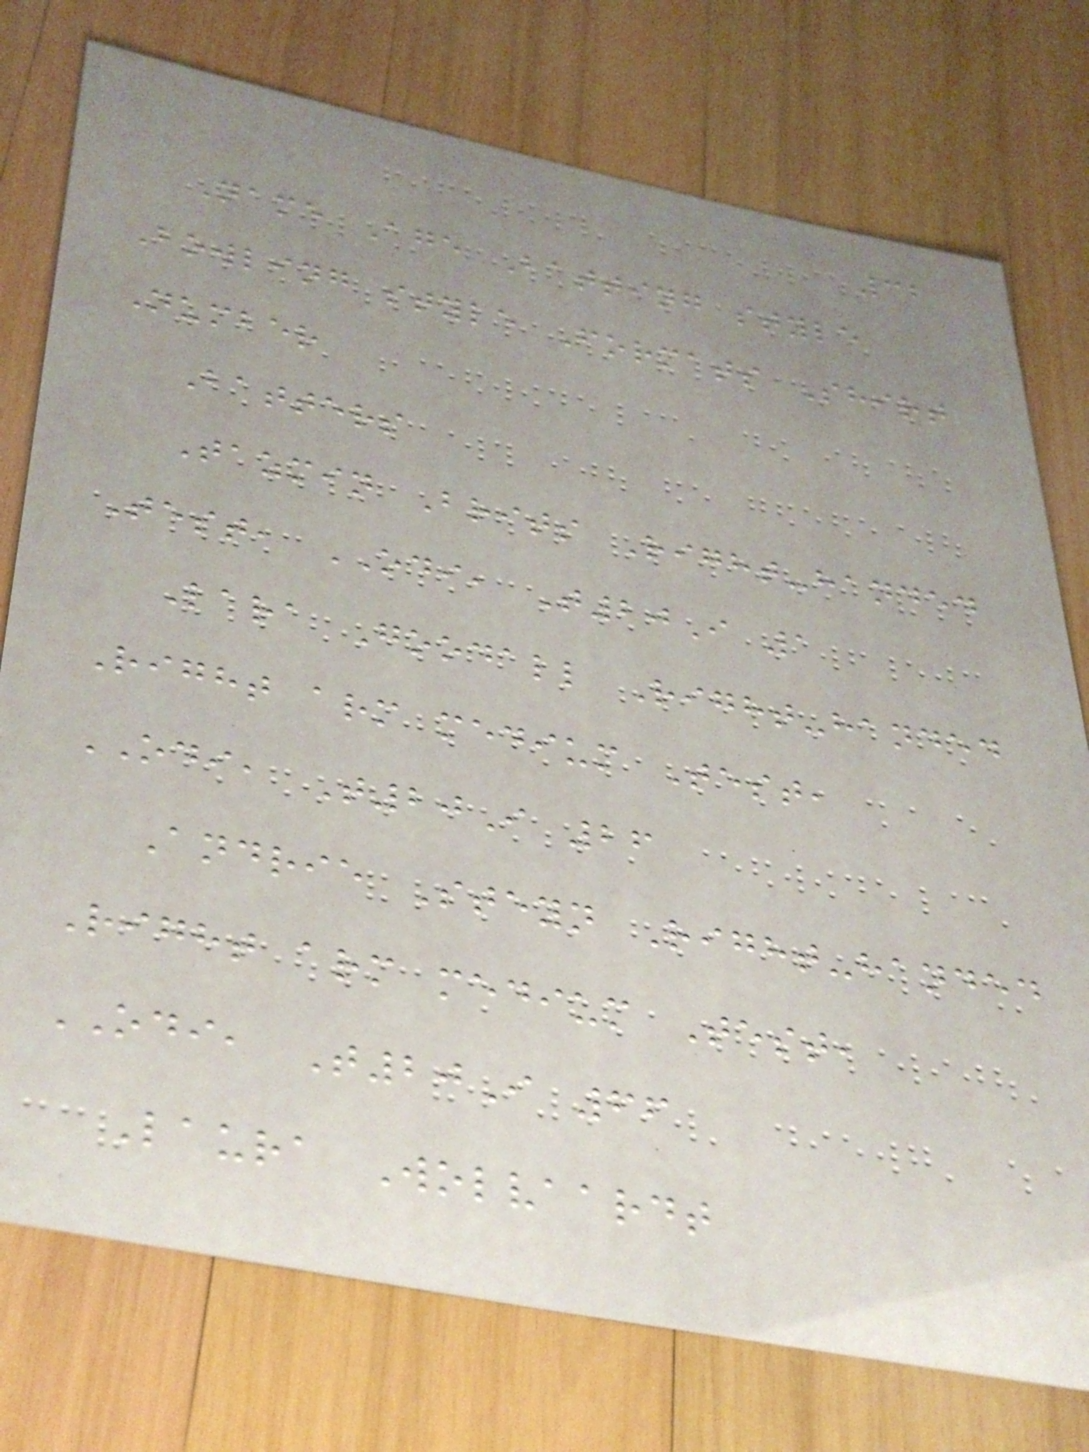32
Name Age Batting style
Bowling style Formats Shirt
Number
Batters
Tazmin Brits Right-handed
Test, ODI, T20I 1
Lara Goodall Right-handed
Right arm medium Test,
ODI, T20I 26
Andrie Steyn Right-handed
Right arm medium Test,
ODI, T20I 66
Laura Wolvaardt
